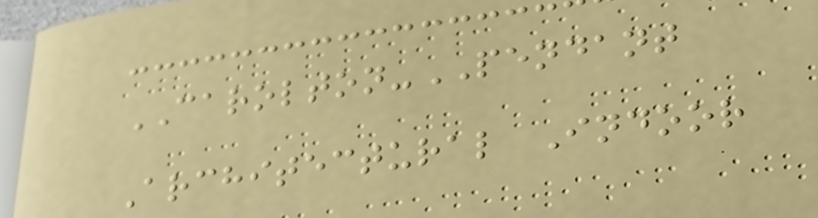CAROLTON-PENDANT
Architectural Indoor
